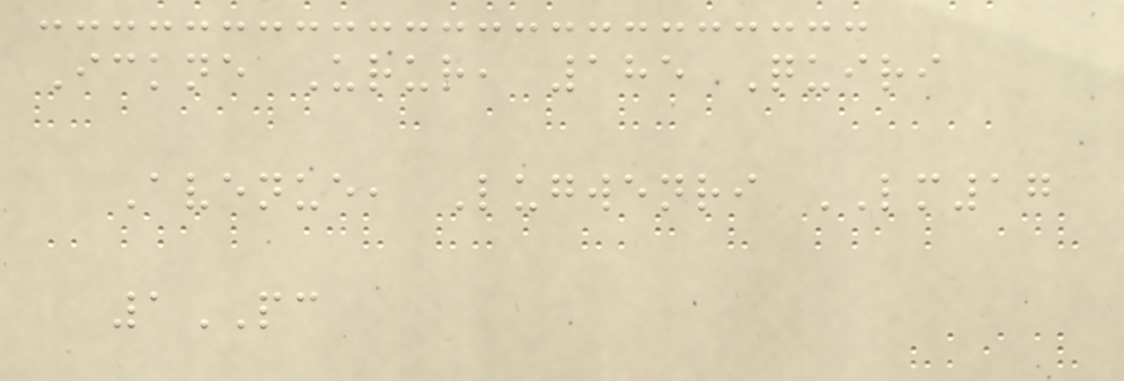Ickne Urur, 185 Quiri
Avenue, Lugwenri LM17
1PC
